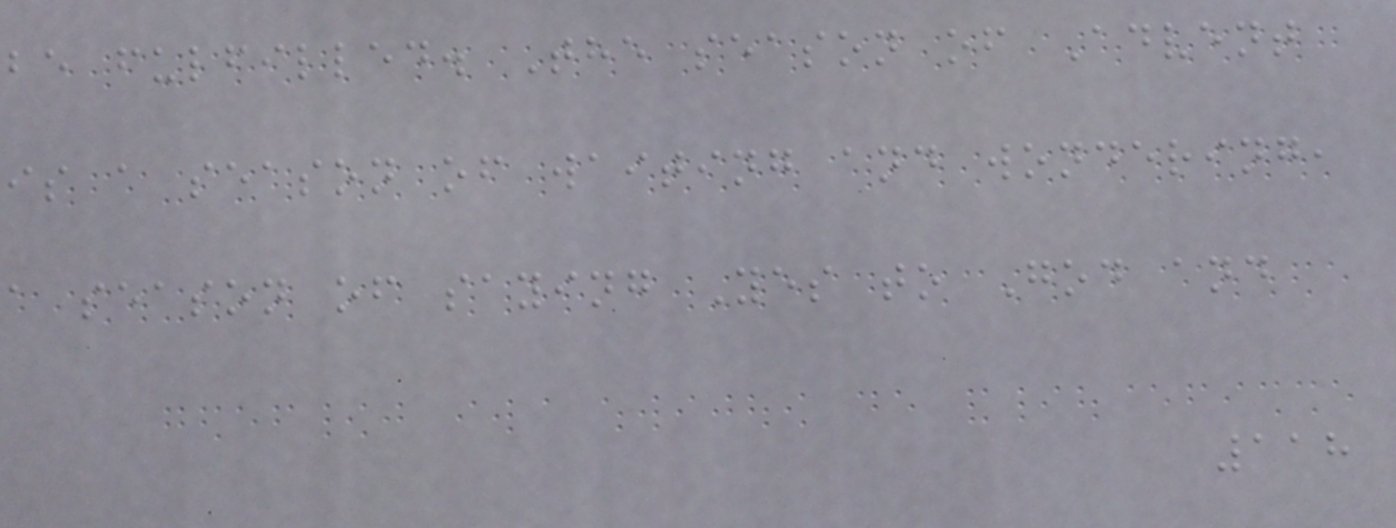be fulfilled. The season of Advent
is a season of waiting and wondering,
a season of saying Yes to God and
118
